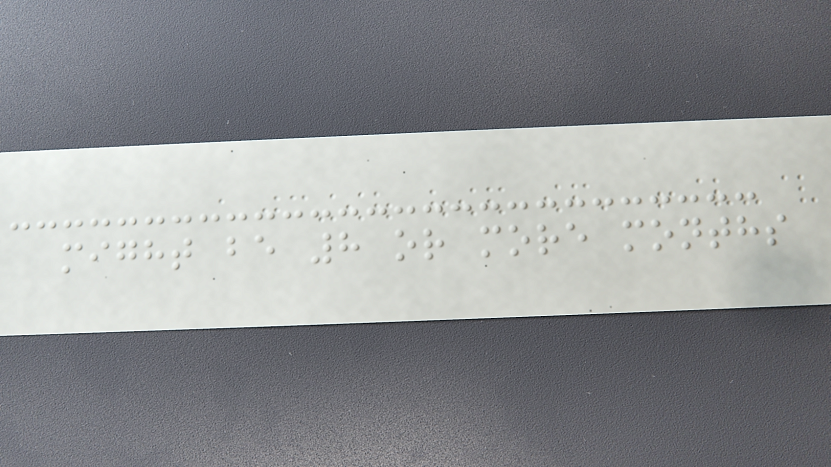might be 8 or more months
